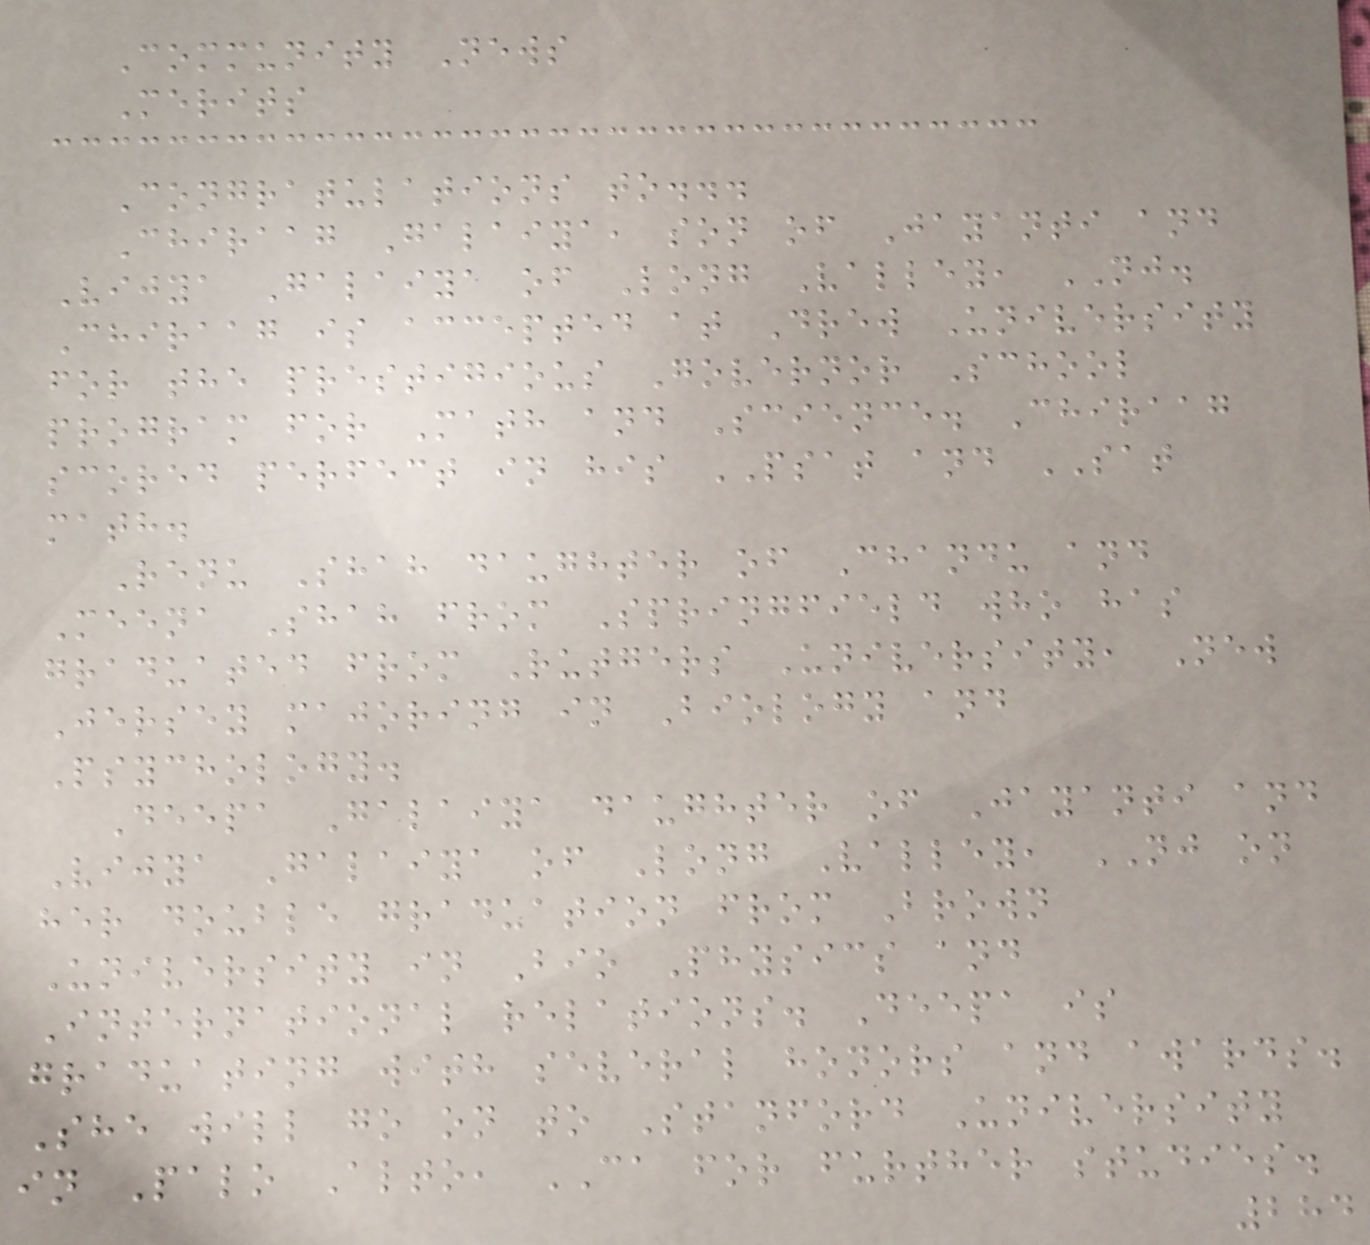Community News
Merits
Congratulations to...
Chiraag Galaiya, son of Jayanti and
Vijya Galaiya of Long Valley, NJ.
Chiraag is accepted at Drew University
for the prestigious Governor School
program for Math and Science. Chiraag
scored perfect in his PSAT and SAT
math.
Renu Shah daughter of Chandu and
Meena Shah from Springfield who has
graduated from Rutgers University, New
Jersey majoring in Biology and
Psychology.
Deepa Galaiya daughter of Jayanti and
Vijya Galaiya of Long Valley, NJ on
her double graduation from Brown
University in Bio Physics and
International relations. Deepa is
graduating with several honors and awards.
She will go on to Stanford University
in Palo Alto, CA for further studies.
284
